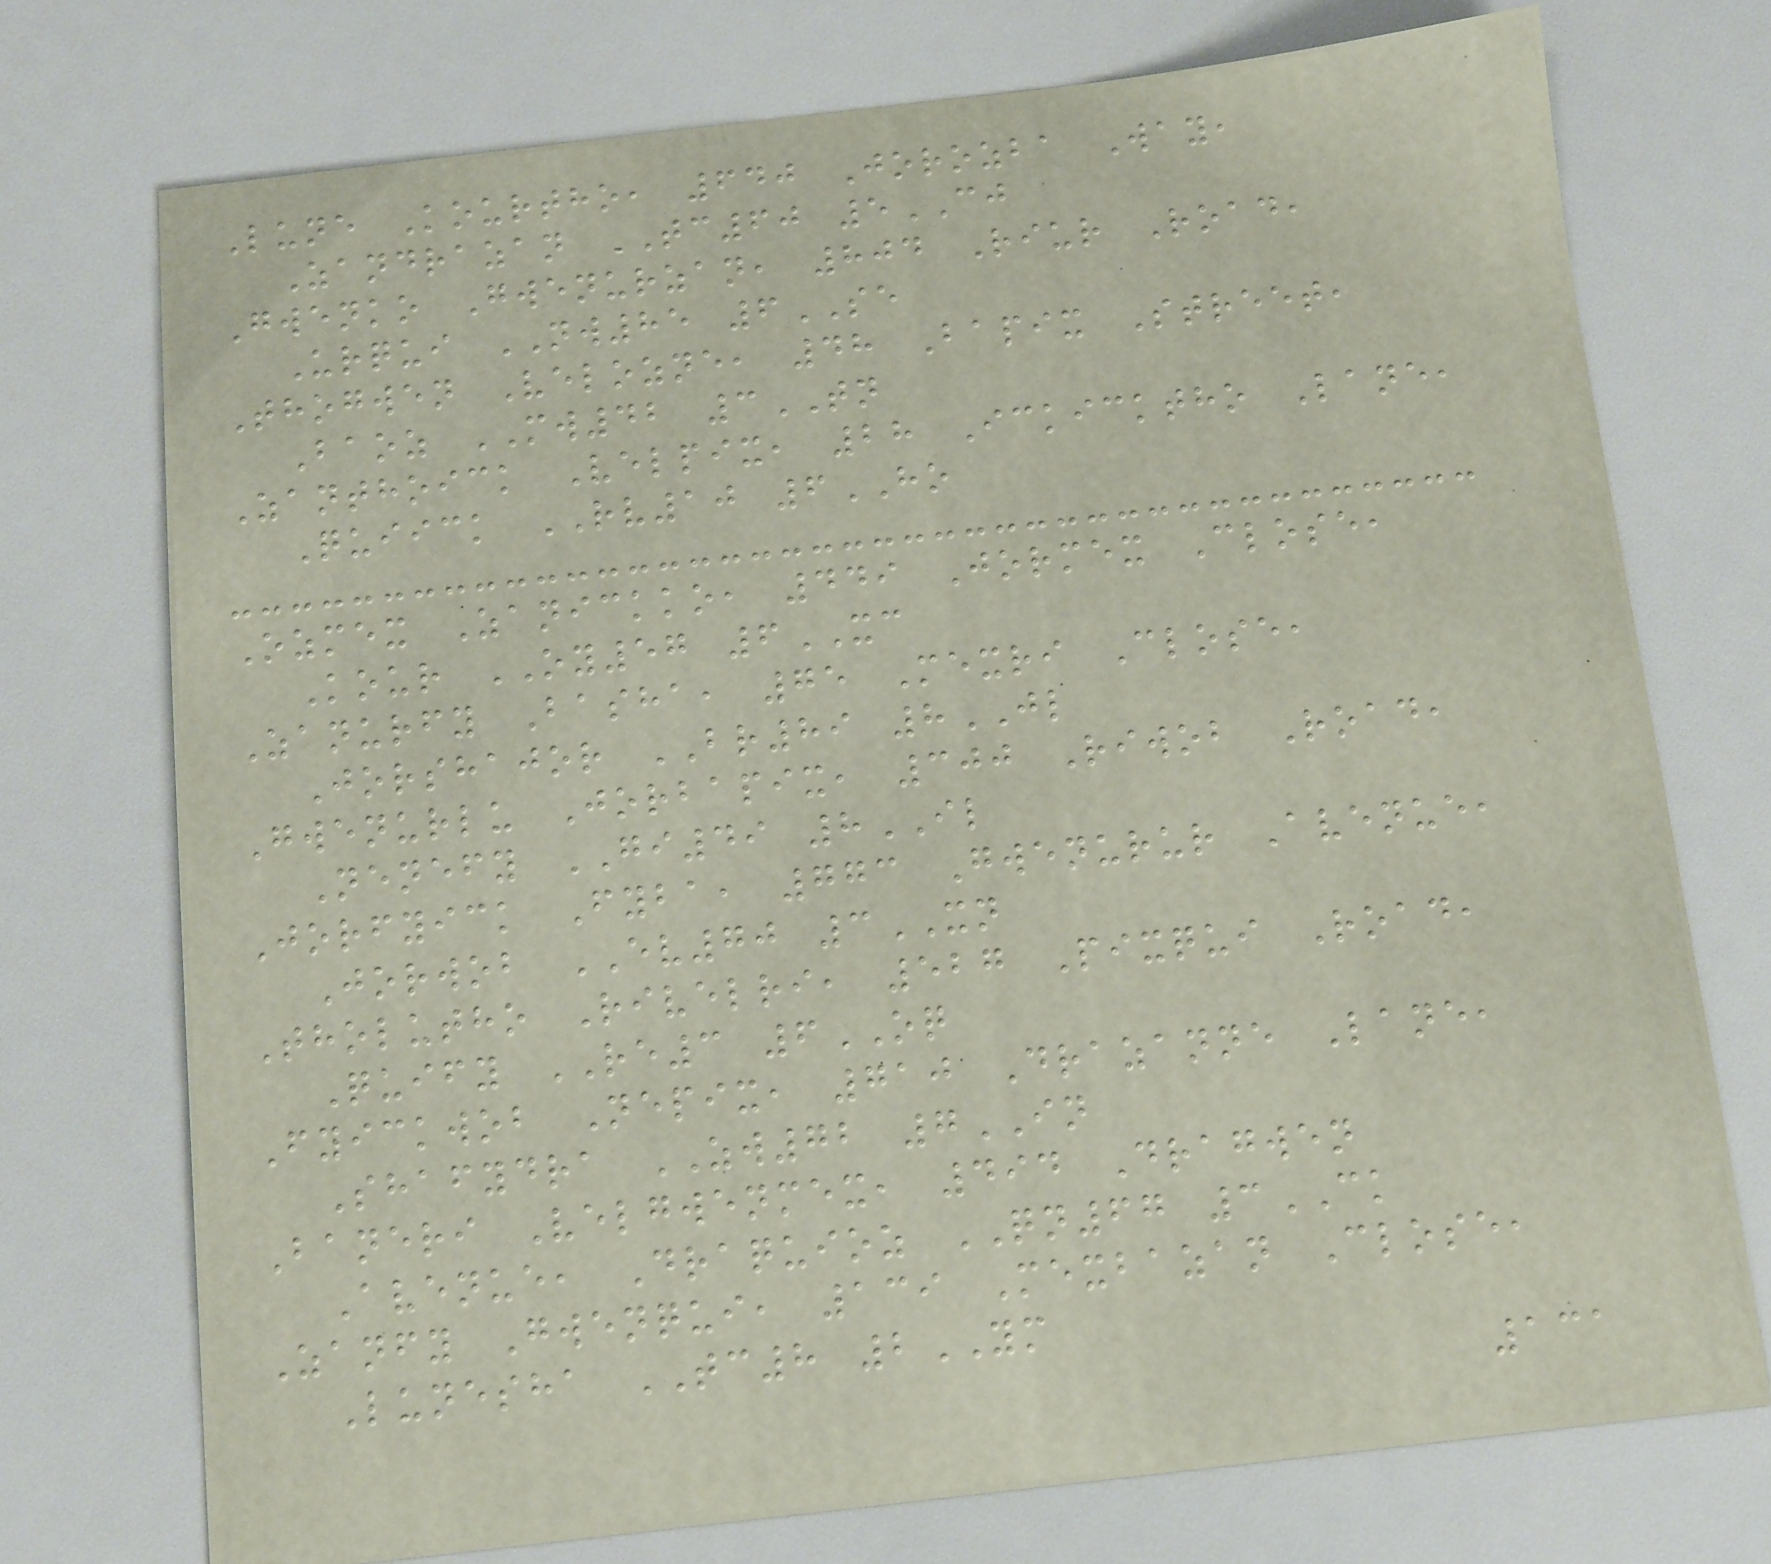Lune Kourtho, 640 Jorozba Way,
Zandrazan TC60 5CJ
Gwenko Gwenurzan, 804 Riur Road,
Urqui NW85 6SE
Thogwen Velozne, 48 Bapix Street,
Baoz MW42 3TN
Zanthoick Velpix, 28 Ickicktho Lane,
Quiick RV10 6HO
Ozmex Zanickko, 449 Jormex Close,
Kour OY57 6XC
Zanurfy Basha, 75 Mexri Close,
Jorshajor BR89 8JL
Gwenurlu Jorbapix, 300 Riwob Road,
Nenefy GI49 8IL
Jorfyick Fyba, 773 Gwenurur Avenue,
Jorwob EV70 3XN
Tholutho Rivelri, 527 Pixqui Road,
Quify RE3 6OQ
Fyickwob Nepix, 710 Drazanne Lane,
Shafydra ZW72 7IN
Baneri Velgwenmex, 494 Dragwen
Avenue, Draquioz QN67 3CK
Zanfy Gwenqui, 139 Mexbazan Close,
Lunesha TC8 2YM
131
